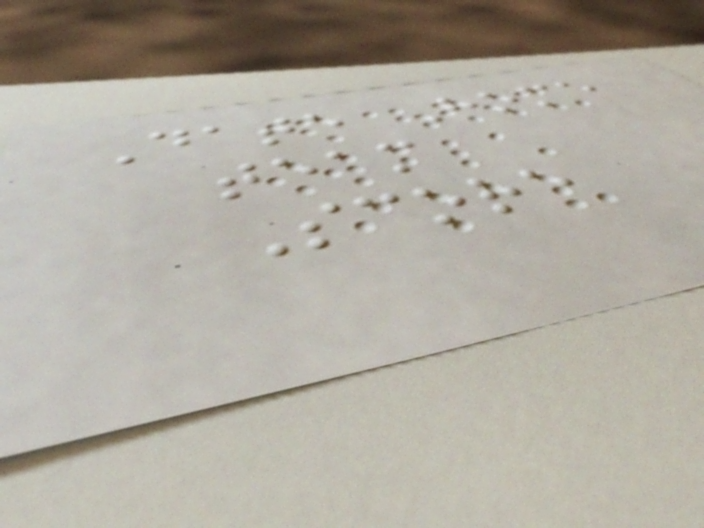Date Home
team
Score
